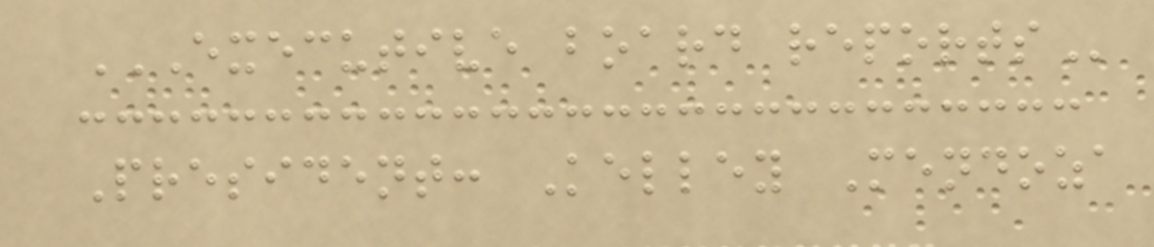EXECUTIVE BOARD REPORTS
President: Kelley Mendoza
